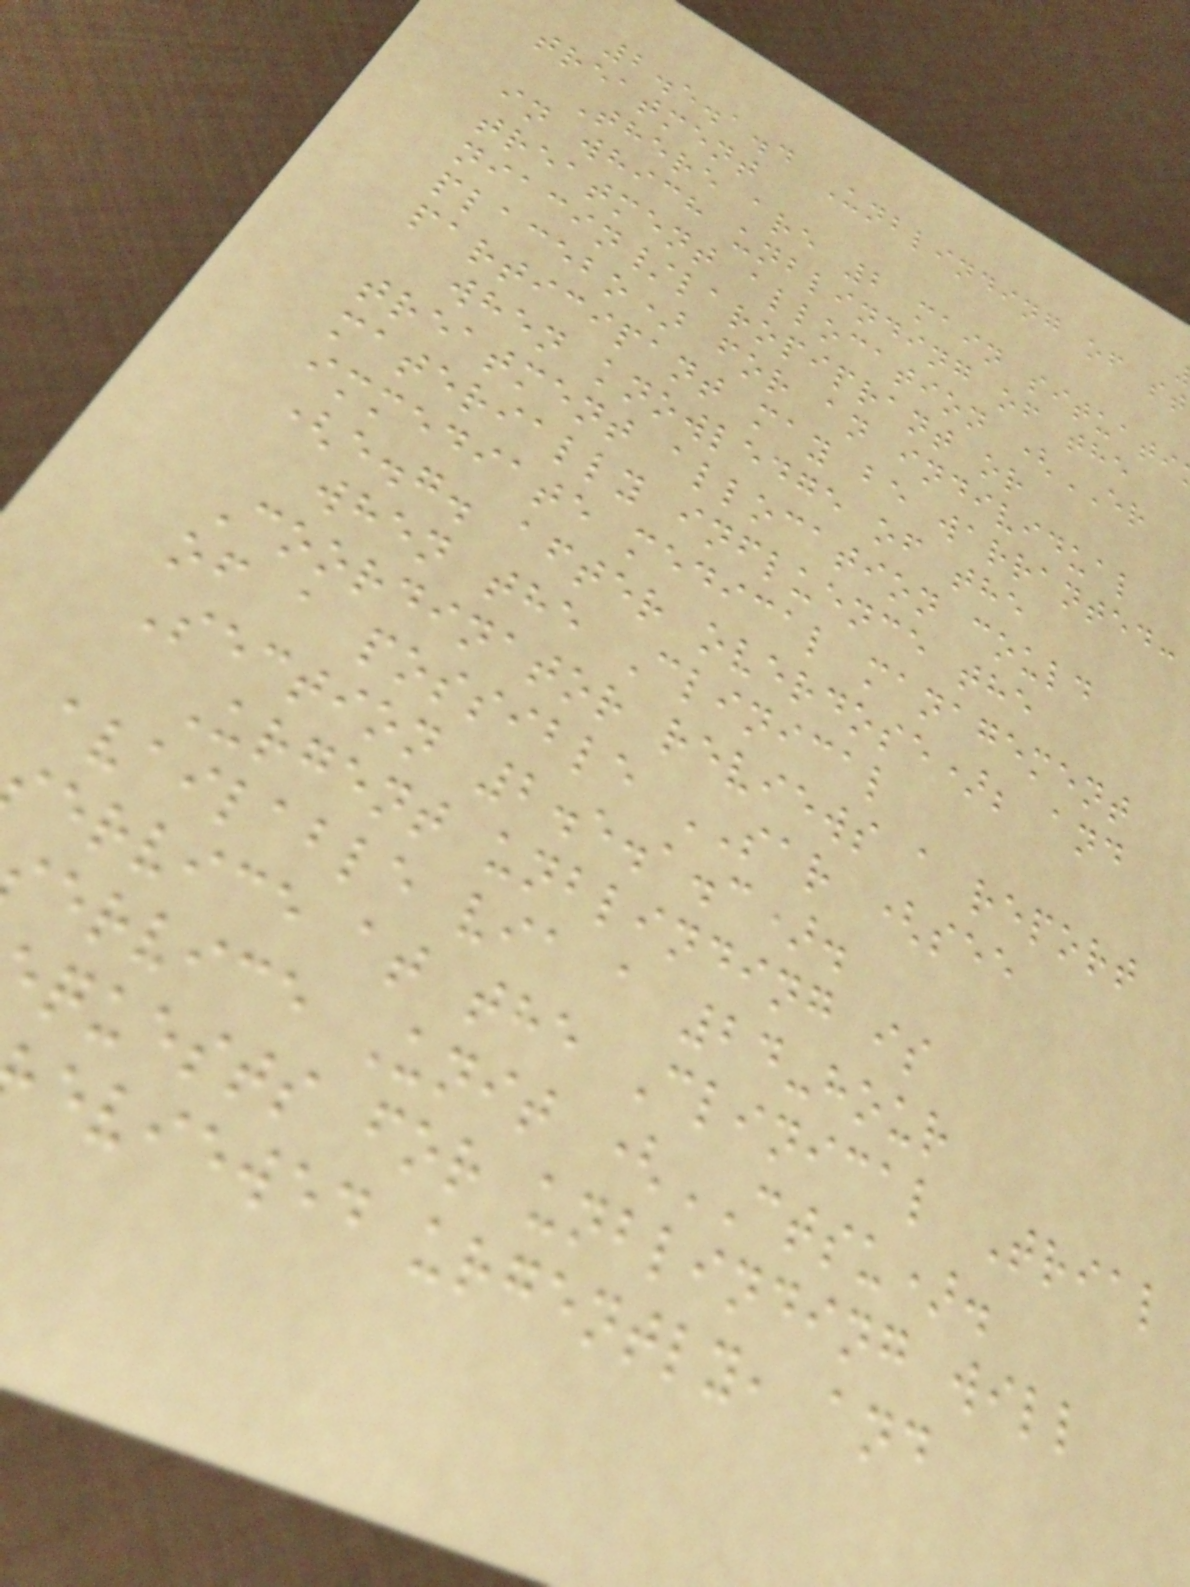2.5.1.4 Unblinding of st
treatment
There are 2 main situati
in which unblinding of the
treatment allocation (ER
niacin/laropiprant or
placebo) for an individual
participant may be warranted:
when knowledge of the
treatment allocation could
materially influence the
immediate medical management
(e.g. after overdose); and
when the Clinical
Coordinator reviews a report
of a possible SAR (see
Section 2.5.1.3).
Urgent unblinding is
available via a 24-hour
ervice at the Clinical Trial
ervice Unit (CTSU).
quests for unblinding will
eviewed urgently, and
